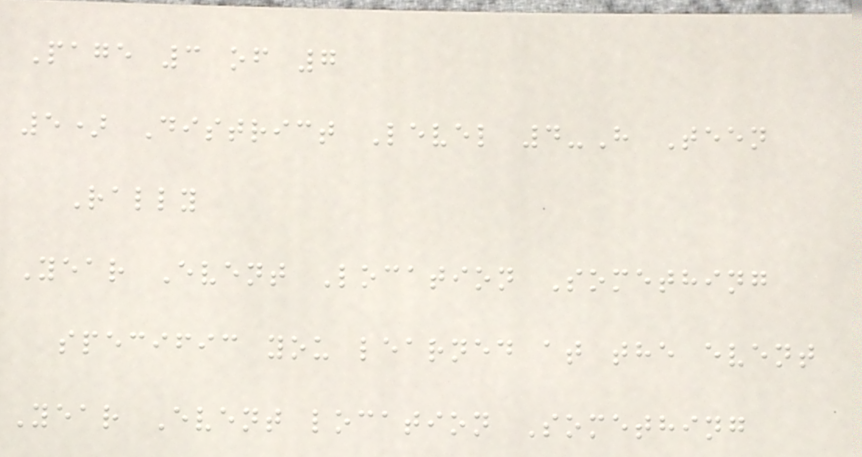Page 3 of 7
5) District Level 4-H Teen
Rally
Year Event Location Something
specific you learned at the event
Year Event location Something
